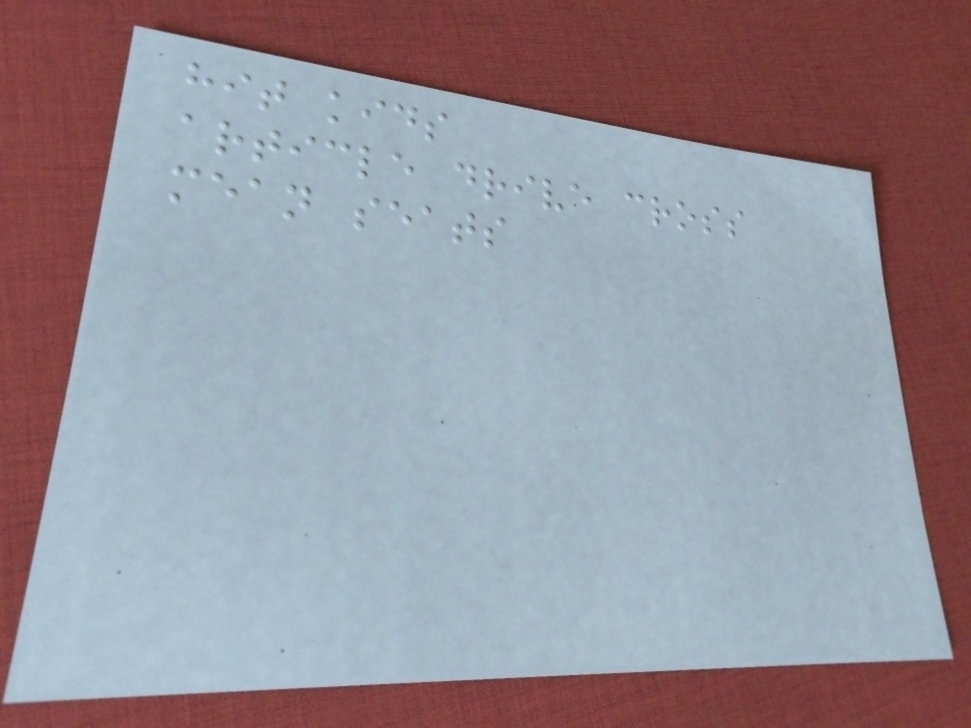hit kids
article drive cross
mean seats
